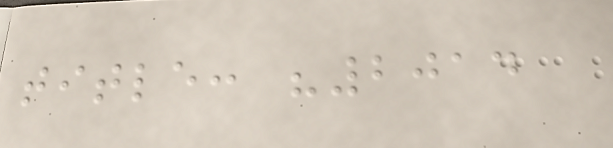title: "2014
